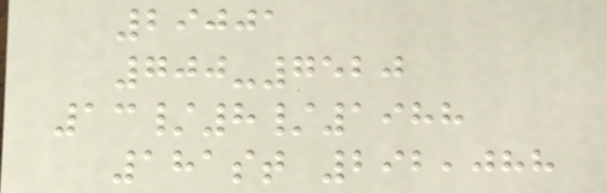29001
700-7520
13/8/1988
181st 292,088
